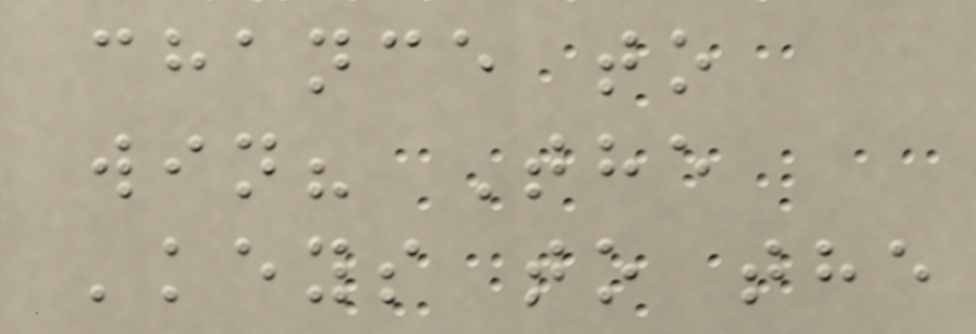chance to
win? The
'keys to the
